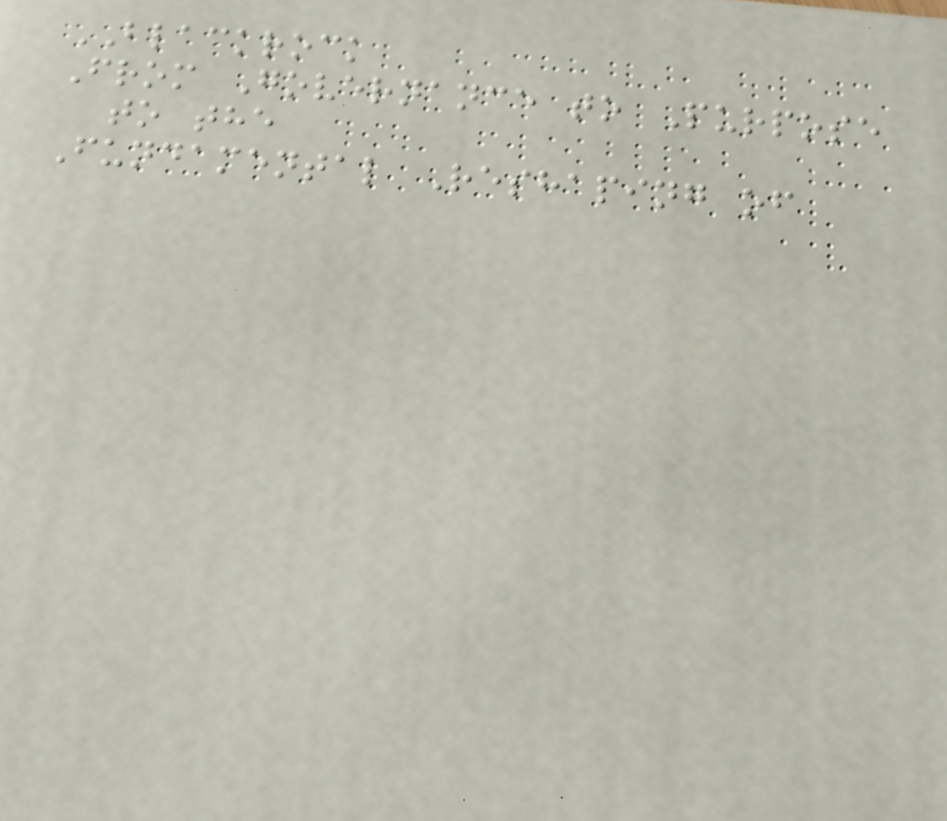BLACKROCK
From Governance to Purpose
to the
Fundamental Reshaping of
